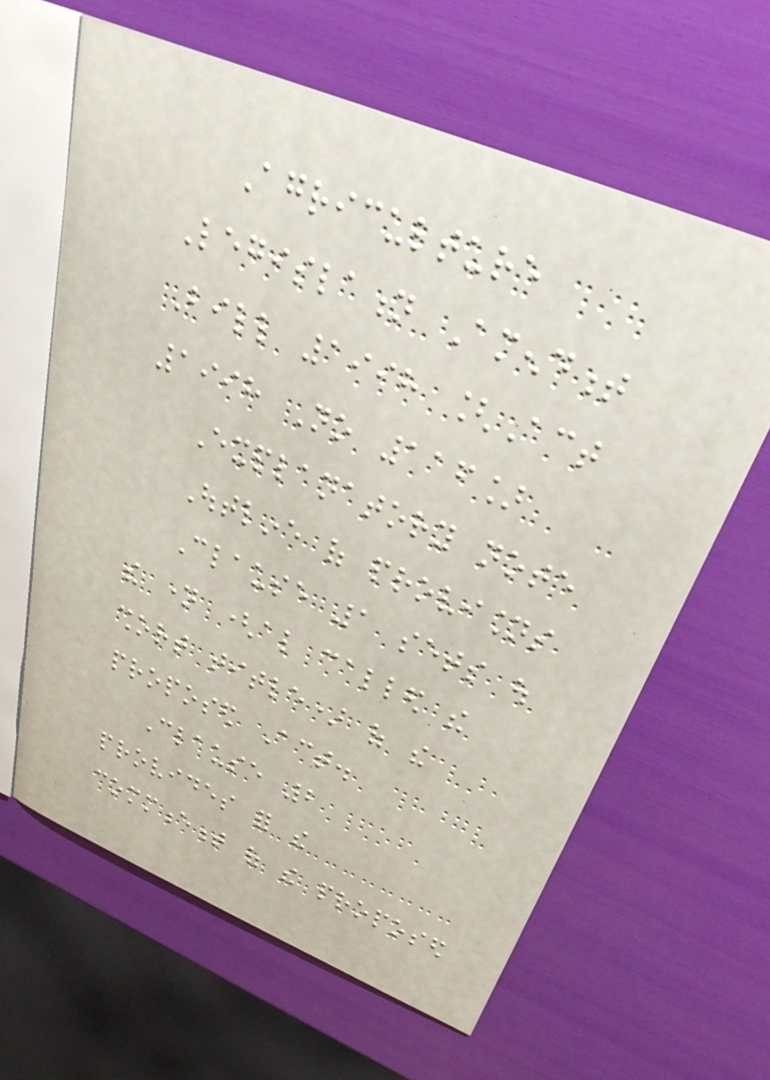Agriculture
Legislation Amendment
Bill 1998 [Act
1998 No 116]
Explanatory note
Outline of provisions
Clause 1 sets out
the name (also called the
short title) of the
proposed Act.
Clause 2
provides for the
commencement of the proposed
